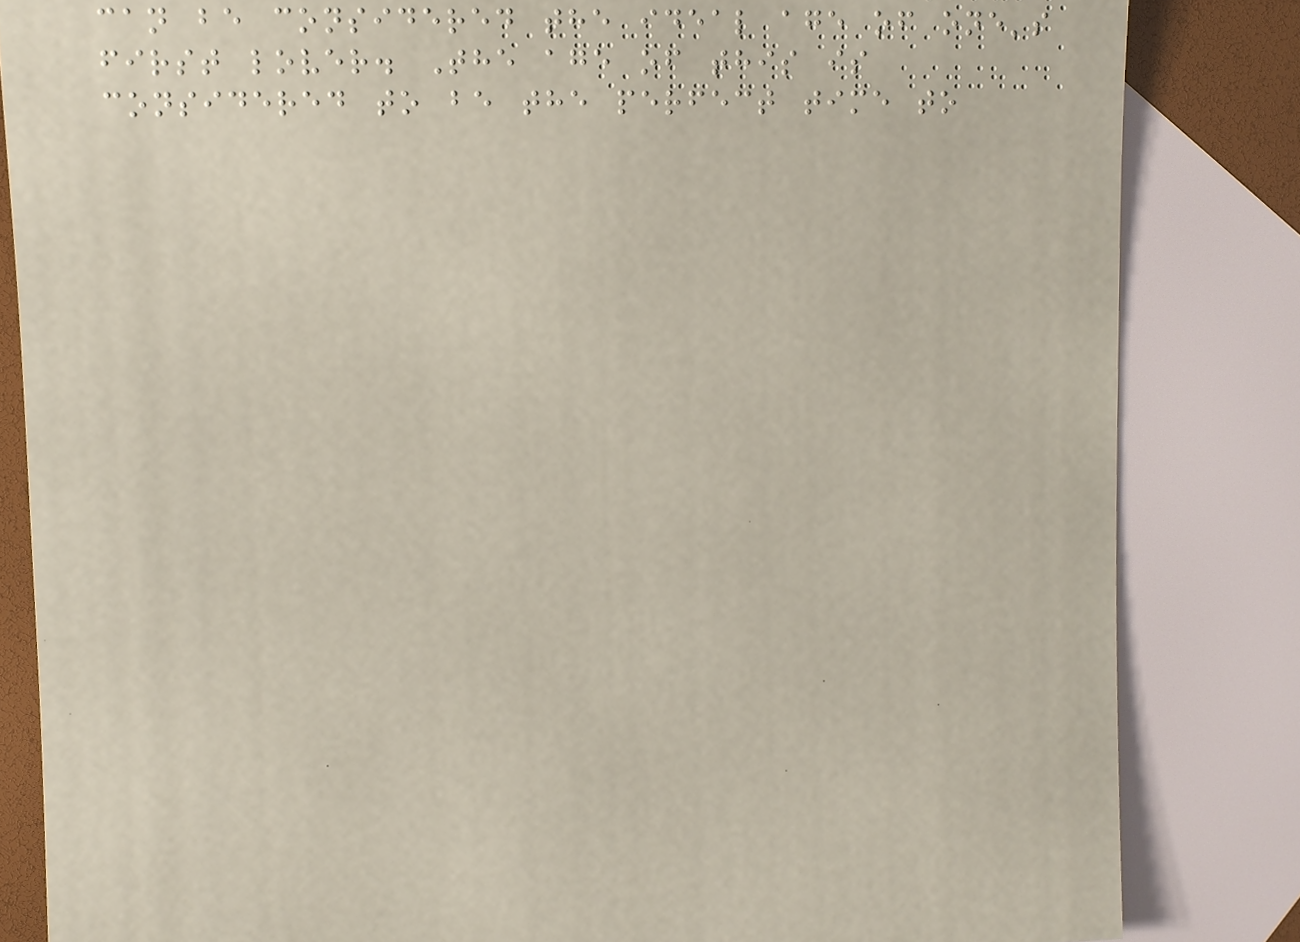can be considered the ideal age of one's
first lover. The age of this is
considered to be the perfect time to
